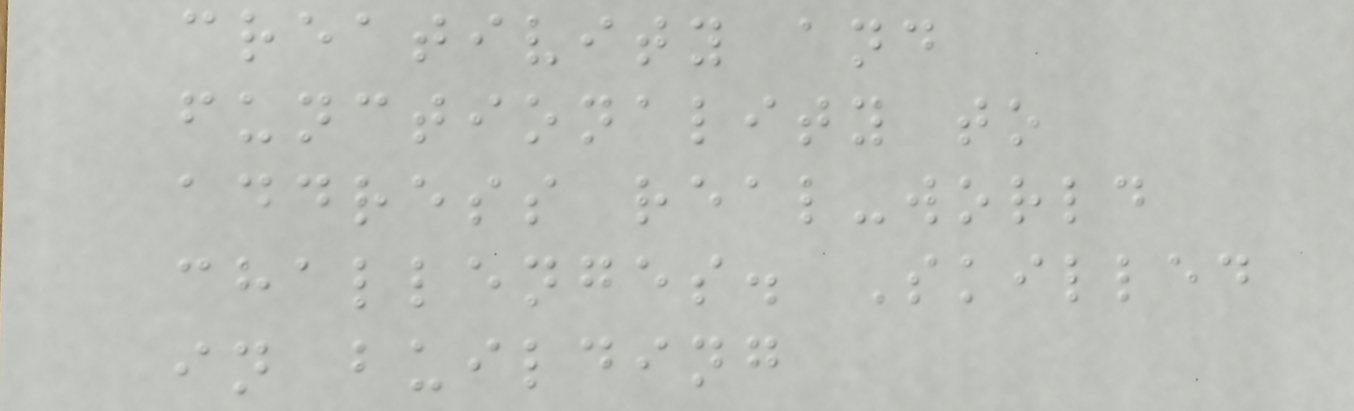creativity and
functionality to
address real-world
challenges. Skilled
in building
